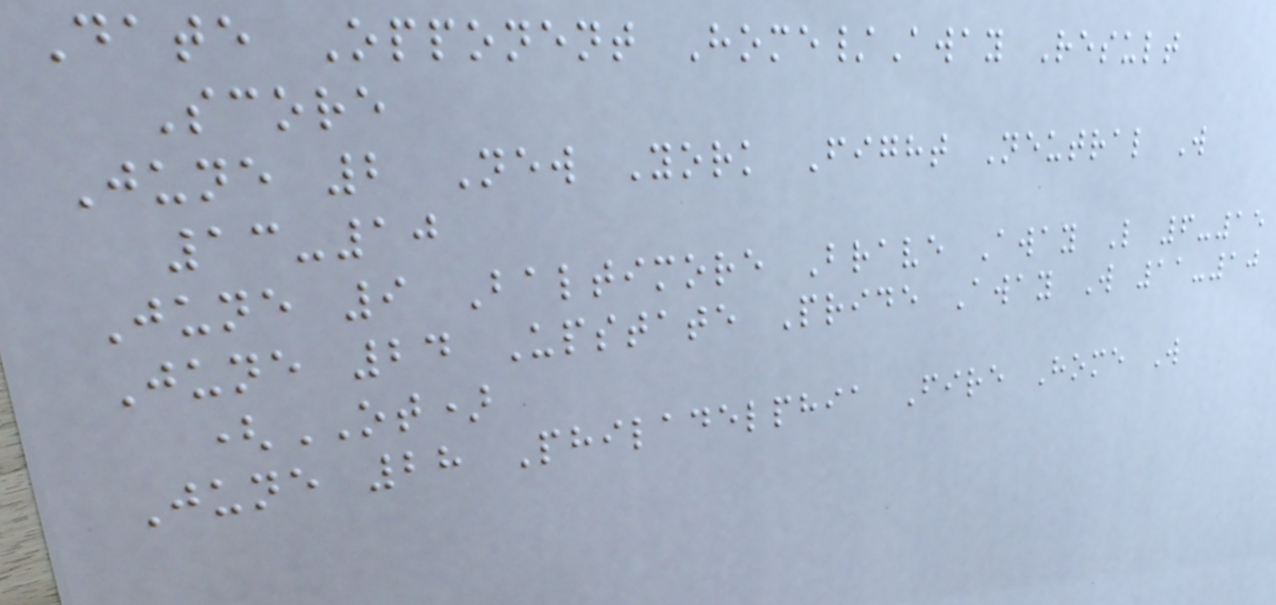Date Opponent Home/Away Result
Score
June 2 New York Fight Neutral W
13-10
June 9 Baltimore Brave Away L 6-15
June 24 Upstate Pride Away W 11-10
(OT)
June 28 Philadelphia Fire Home W
